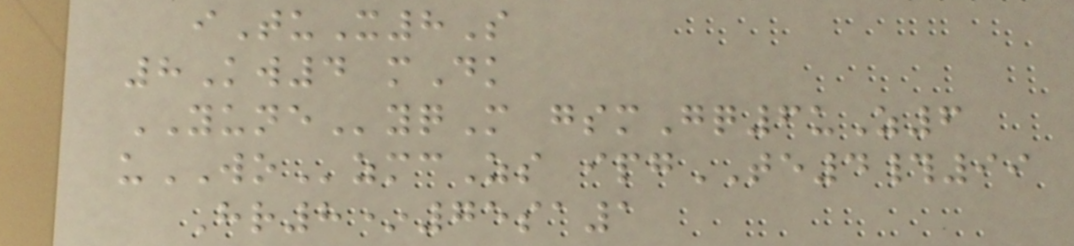iTuX8S
8Kw4 mDk
YUNEyqM gsmGq6uZ6
uWOzmcZs ipgTE4#99
Hr8*75sa1
